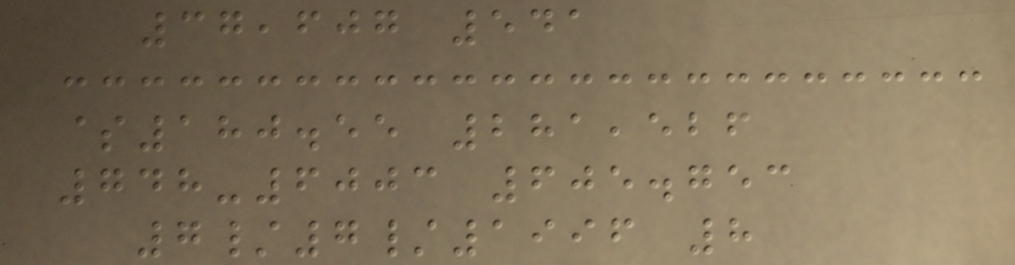37,607 541
$180.55 281,526
748-6003 605.753
7/7/1996 8
